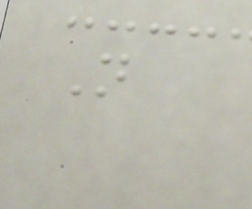N
